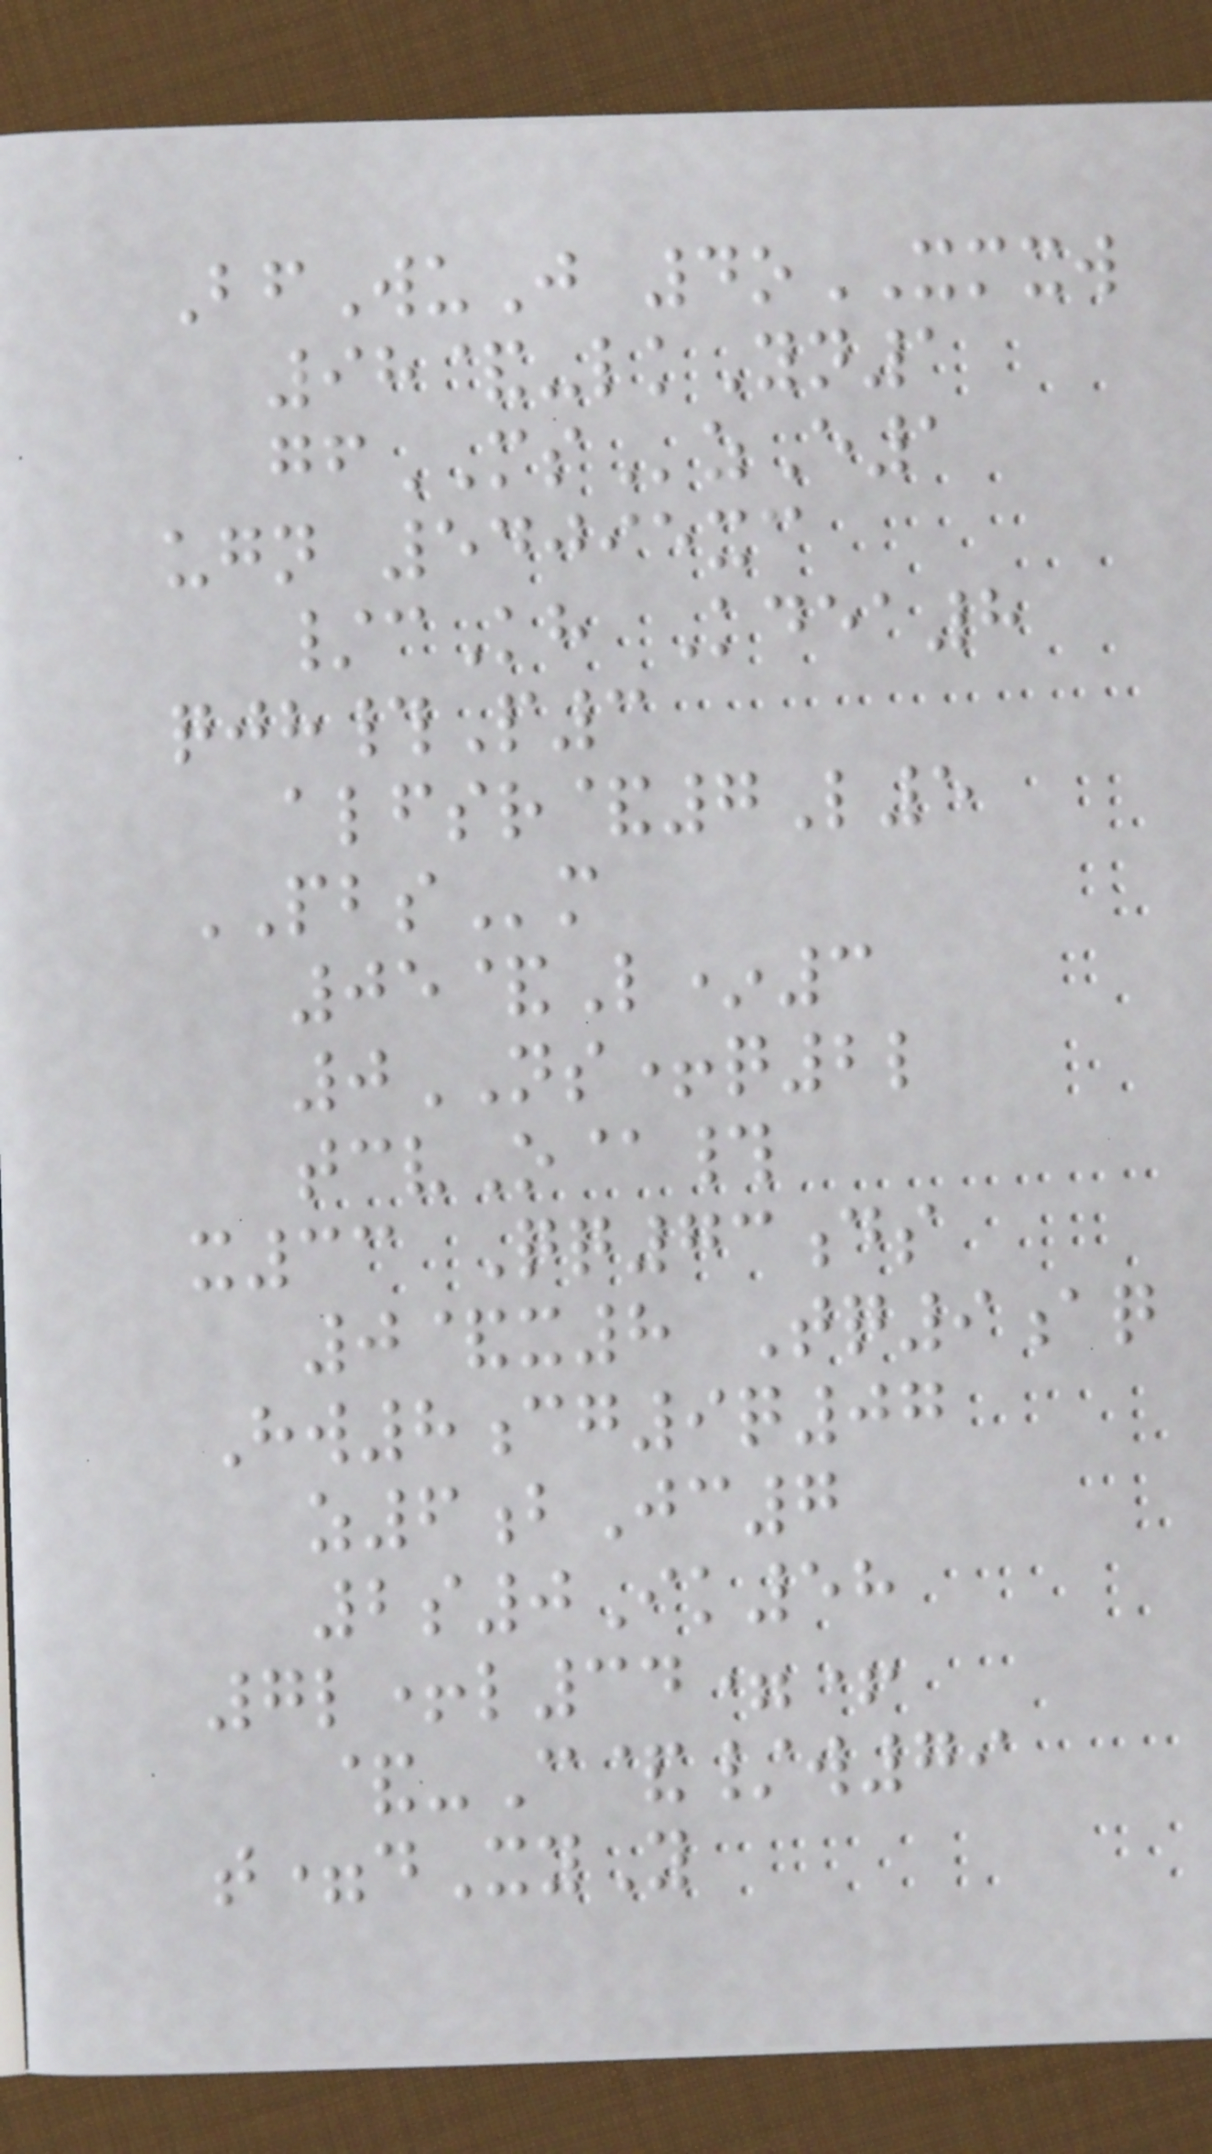BfWuJ 4oXMXW
98&-lkYn1
gfMSzE1
ugn 54095xc
/cKh Kdea8
qjh#P3
alfsr&7L5
PBSm
05&L*3
0NS+q2l
tcvO@#
x33 Qq73ds
0&x8 Tq9aq
Hw8cg9q07
z6bJc7
2s0Ik58
7l+l34=+
&-C&/w79
t=dXyY
